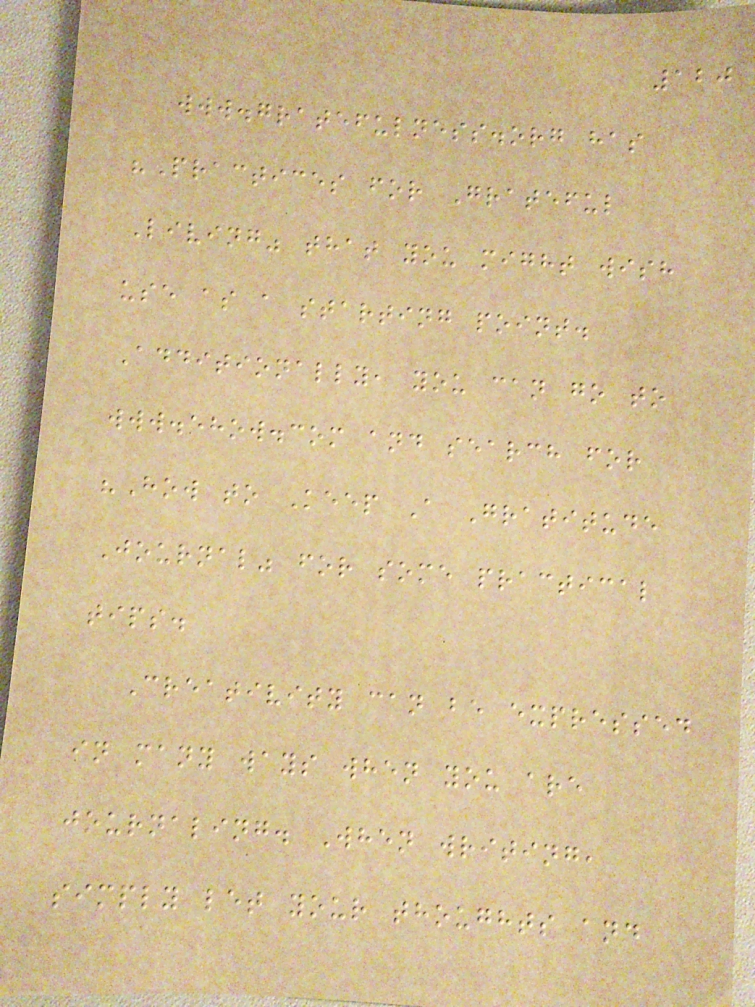120
www.gratefulness.org has
"Practices for Grateful
Living" that you might wish
use as a starting point.
Additionally, you can go to
www.ehow.com and search for
"How to Keep A Gratitude
Journal" for some practical
tips.
Creativity can be expressed
in many ways when you are
journaling. When writing,
simply let your thoughts and
